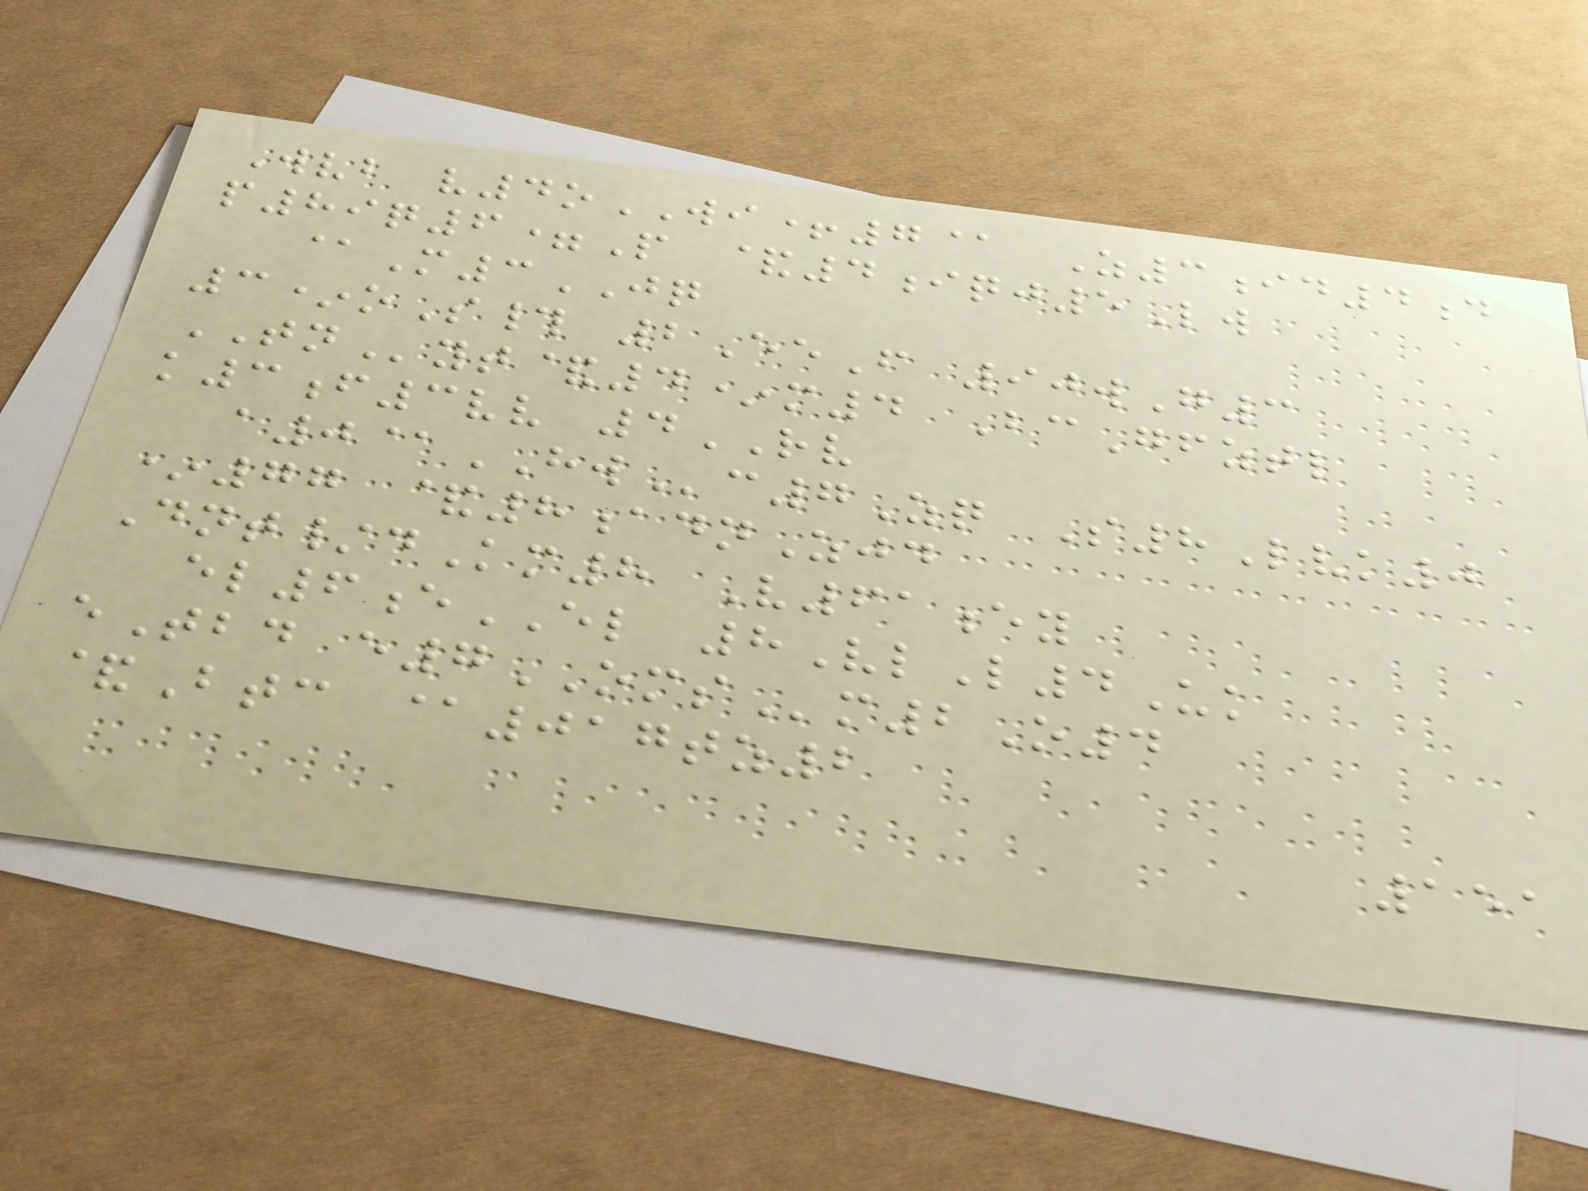Wvb v4oWI+7@ Z3id4d
p89q6=P &4iqj5Lw
@M3JQ
3*oS# 2EeF 90wG3
TNyt&4*m4 BcGfztl
k3f3vv 4RV
a0@HWc7Zq S8Lvk0
*77 &8adnZjd
Dnt/dKm8 V61ey
el6eEL 8VlL4Uk
eTbd e7OMSm2O4
&Btc @017tz2
151
